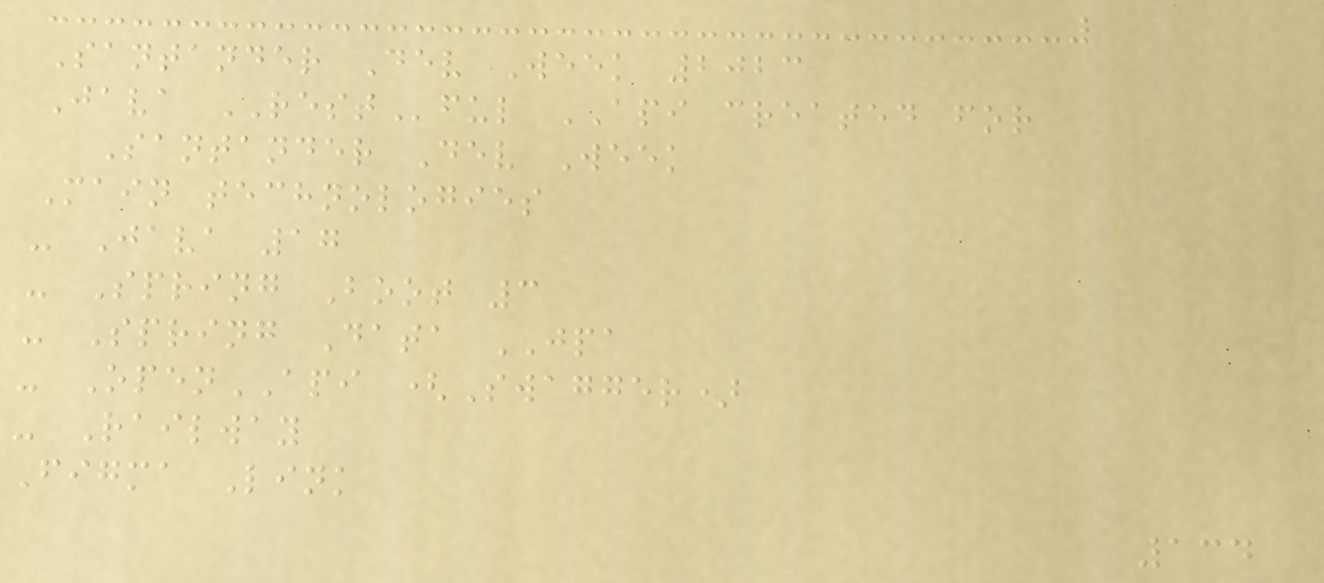Santander Dev Week 2023
Java RESTful API created for
Santander Dev Week
Main technologies
- Java 17
- Spring Boot 3
- Spring Data JPA
- OpenAPI (Swagger)
- Railway
Figma Link
134
